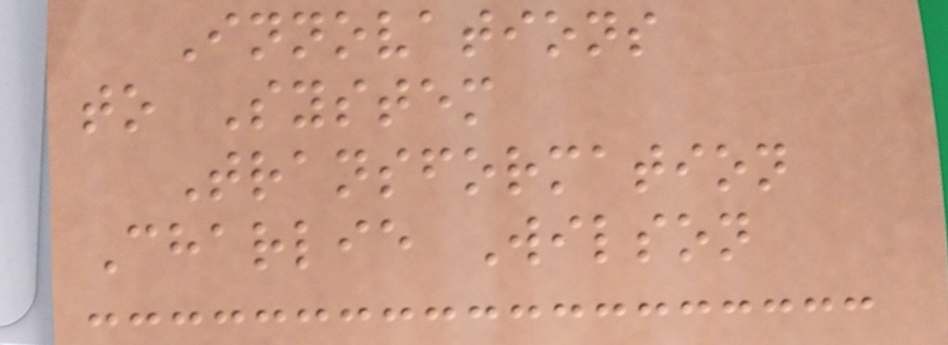Innovations
to System
Transformation
Charlie Wilson
